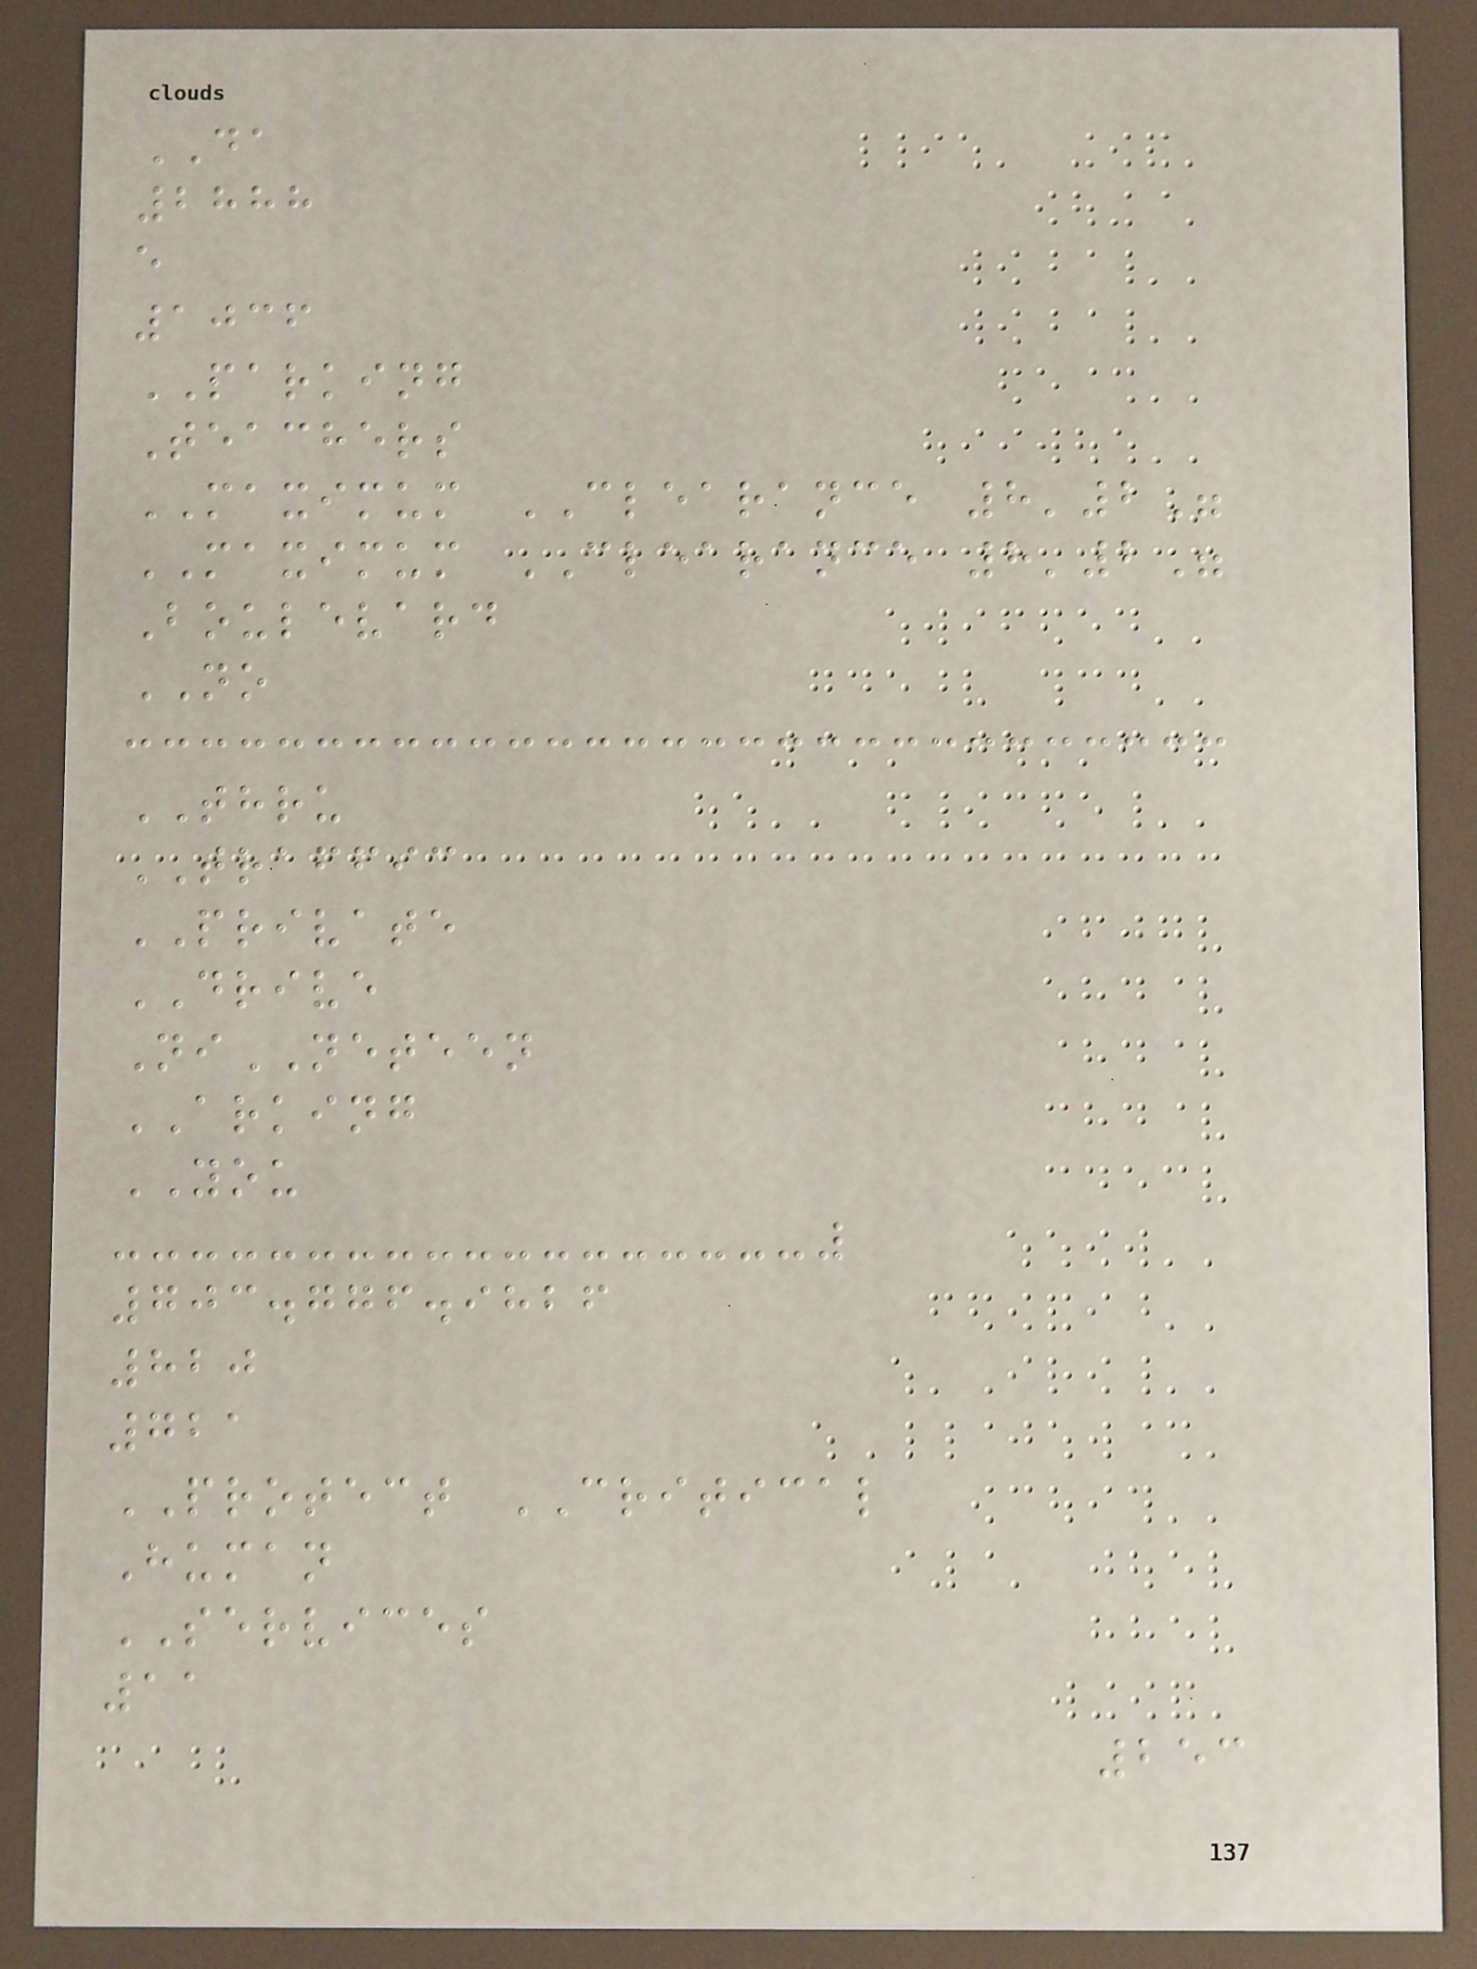DA
2888
e
1036
PARKING
Teachers
MAXIMUM CLEARANCE 8'2"
MAXIMUM CLEARANCE 8'2"
Boulevard
NO
THRU
TRAFFIC
PRIVATE
DRIVE
NiNETEEN
ARKING
YOU
703.776.9826
820
721
PROTECT CRITICAL
Human
SERVICES
11
253
